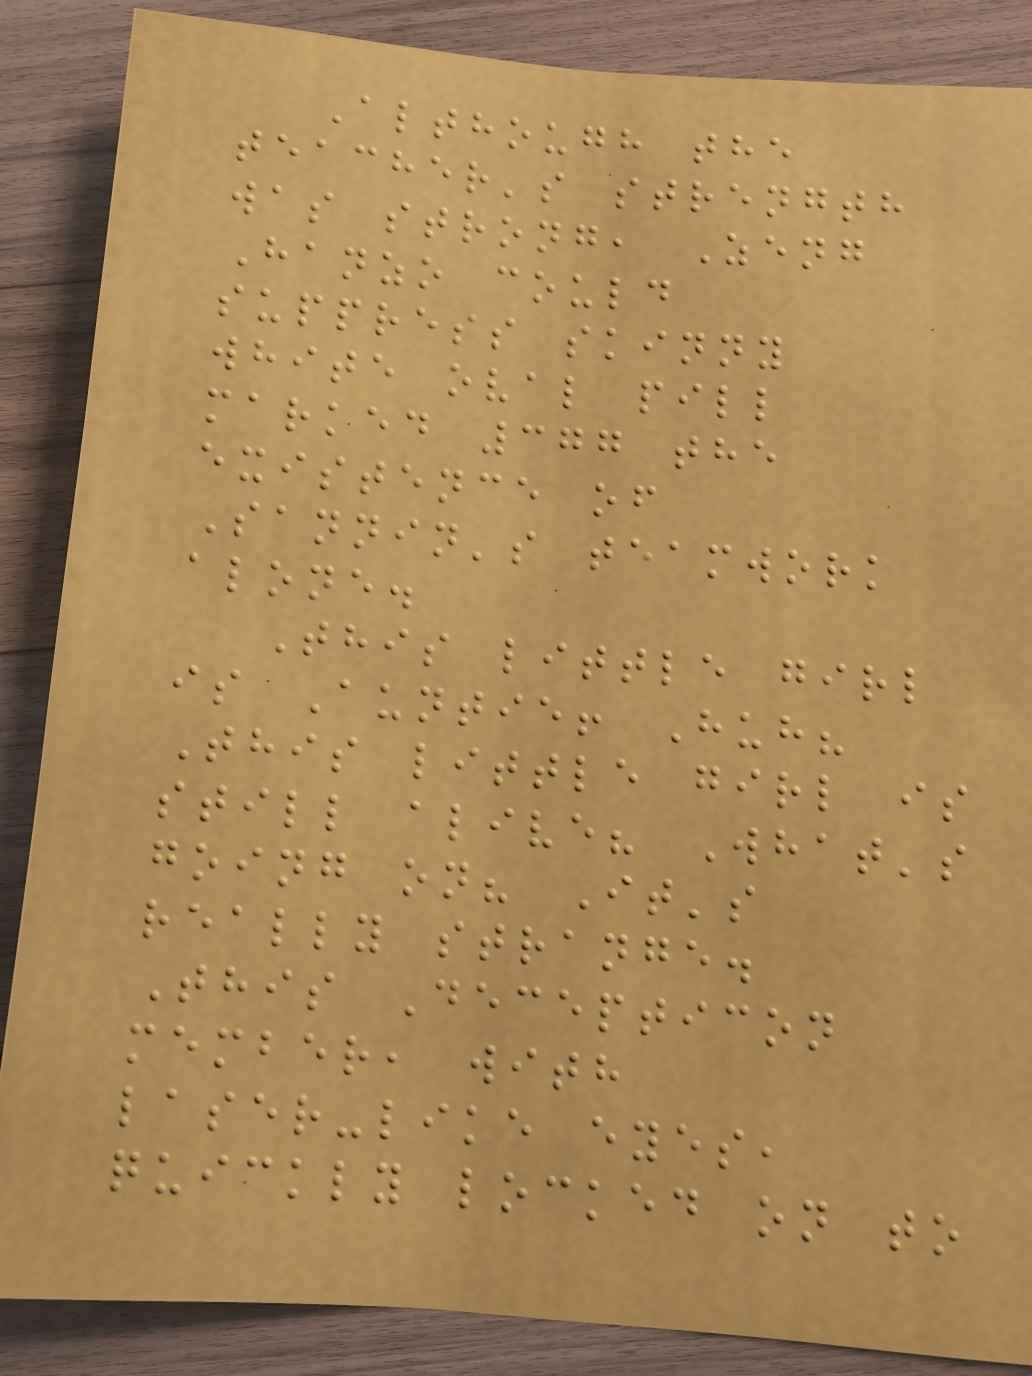Although the
teacher's strength
was strong, Zeng
Hanzo could
suppress skinny
white oval pill
marked 377 the
existence of
Sannin's teamwork
alone.
This little girl
is Auntie! Huh?
This little girl is
still alive? What's
going on? It's
really strange.
This Decepticon
member, with
laser-like eyes,
quickly locked on to
